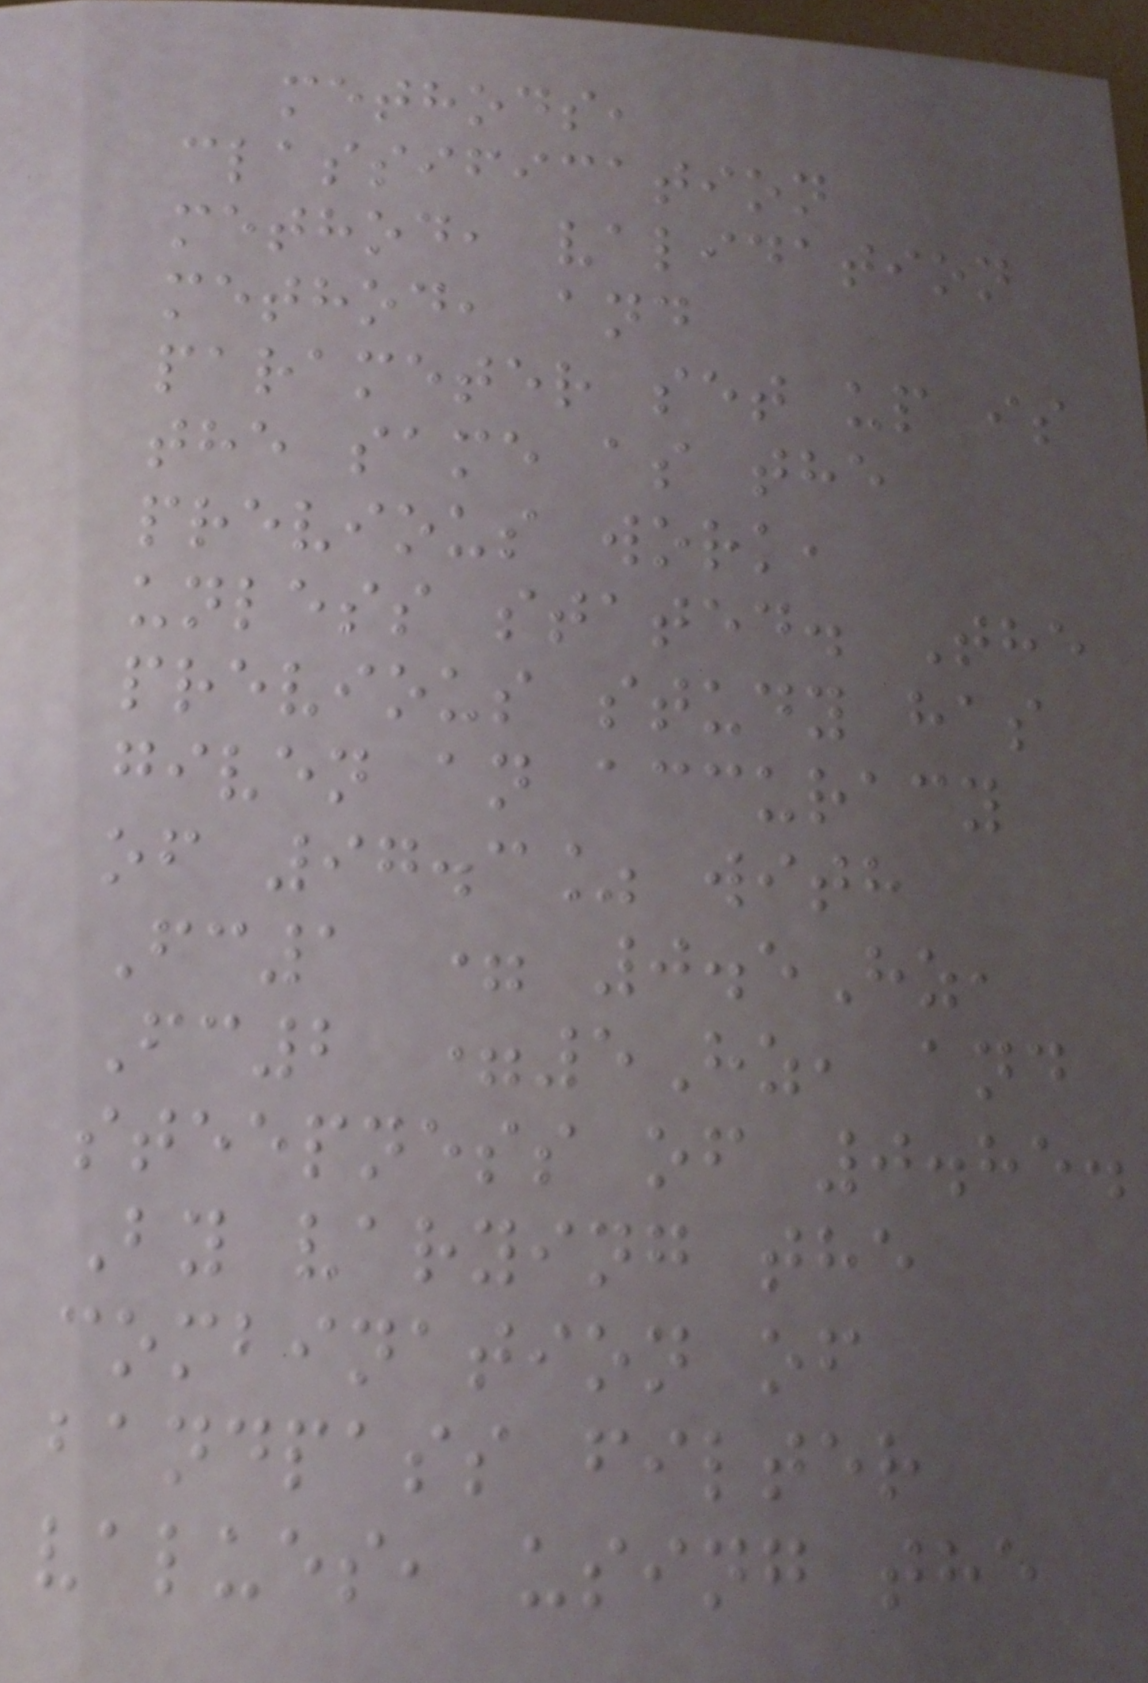methods,
classification
method, validation
method, and
parameter set up is
the same as the
previous work,
unless stated. The
previous study has
given an accuracy
of 97.3% with
Fc1 = 0.5Hz,
Fc2 =5Hz, and
steepness of 0.85.
By varying the
combination of
bandpass filter
values, using the
